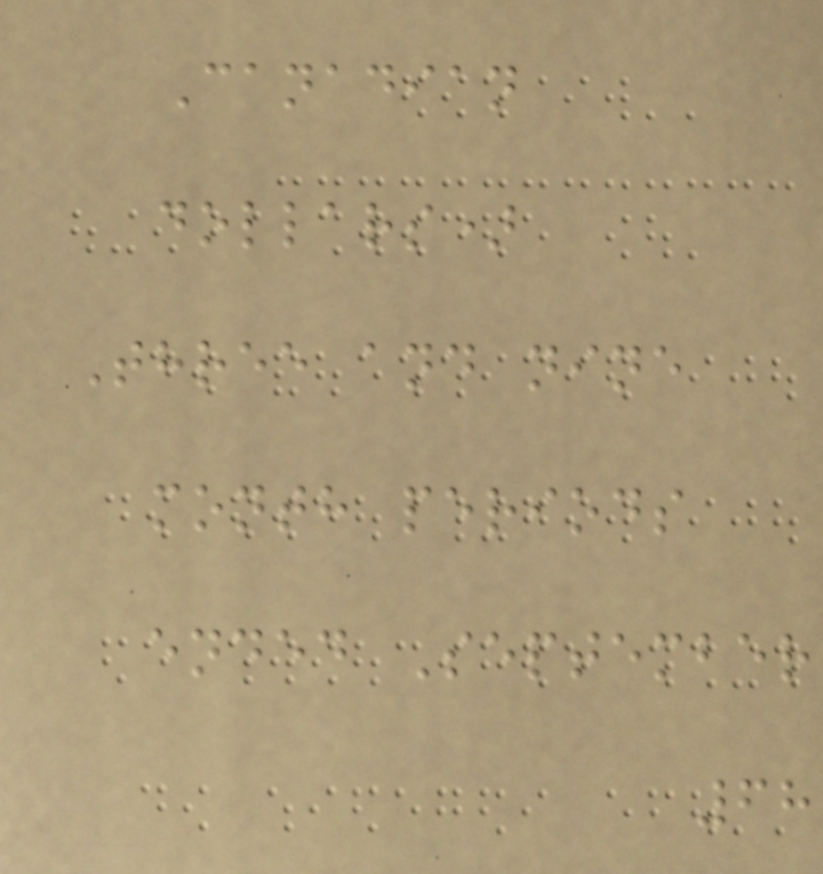Canadian
dollars)
Three and nine
month periods
ended September
68
